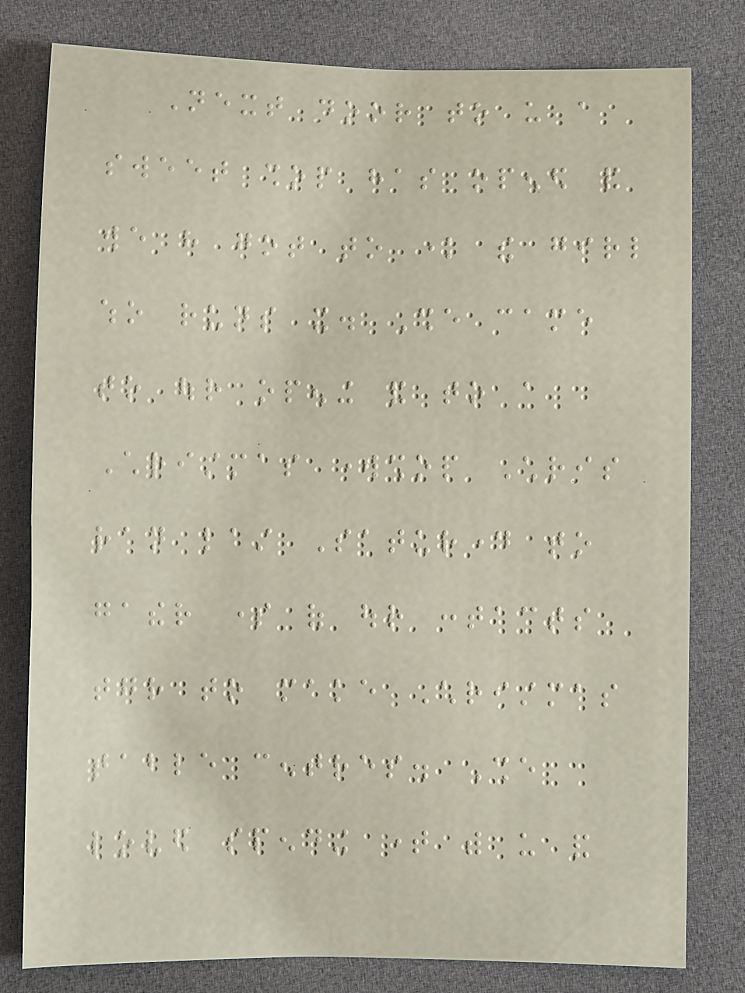Next door to us a
sweet shop has opened and
we have got to know the girl
who runs it. She came
to our opening and to a
Christmas workshop Chris
ran last Saturday to
gather some of our contacts
together to make Christmas
table centres. She
loved spending time with us and
